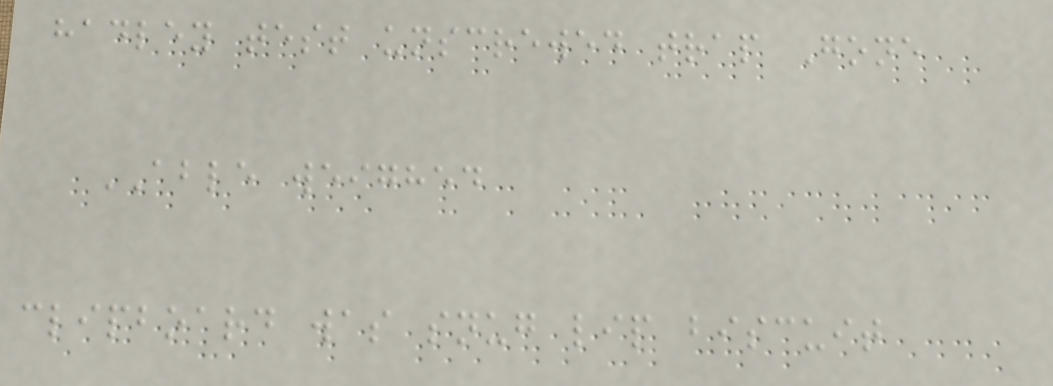hadley test unscrewed trap Gone
ABLE weighed
clipboard was snug lip biscuit
